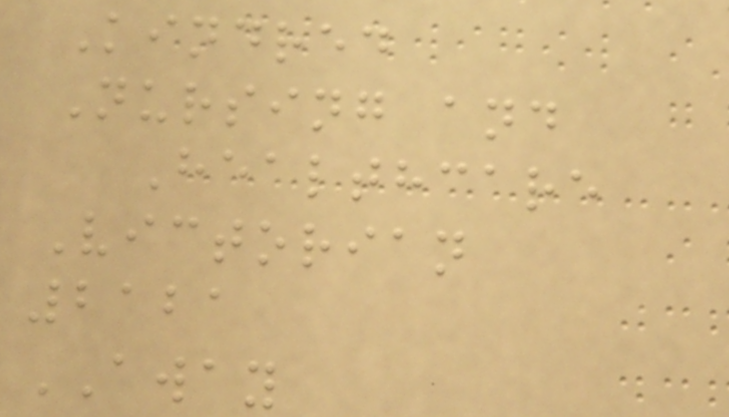Kindred
Nursing and
Healthcare
Victorian
2121
AWAY
